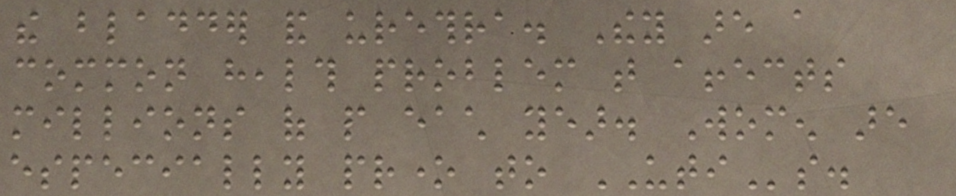the bladder and urethra. They are a
common health problem that affects
millions of people each year. Women are
especially prone to UTIs.
